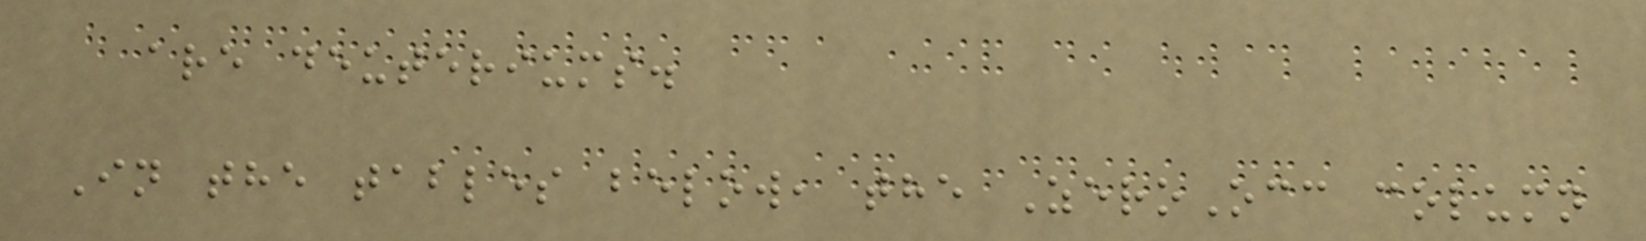are deuteriums.
In the tables below, the ZeroOcc column
